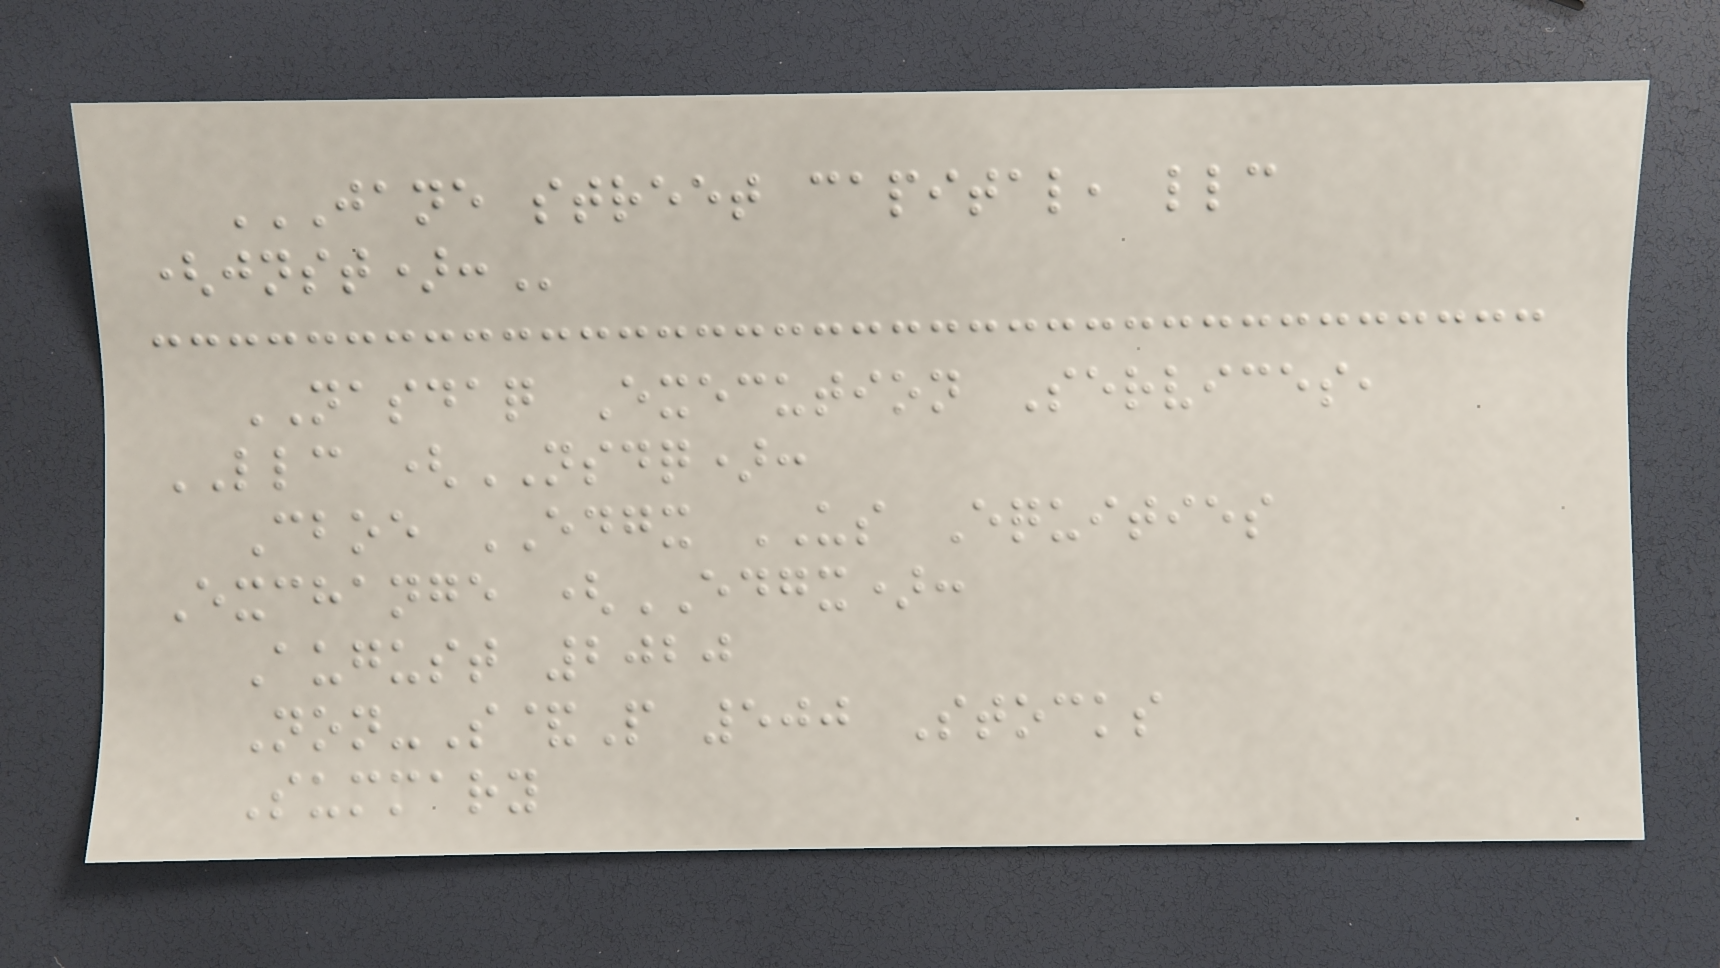JANE STREET CAPITAL, LLC
(JNST):
NASDAQ Execution Services,
LLC (NSDQ):
Cboe EDGX US Equities
Exchange (EDGX):
August 2020
Non-S&P 500 Stocks
Summary
